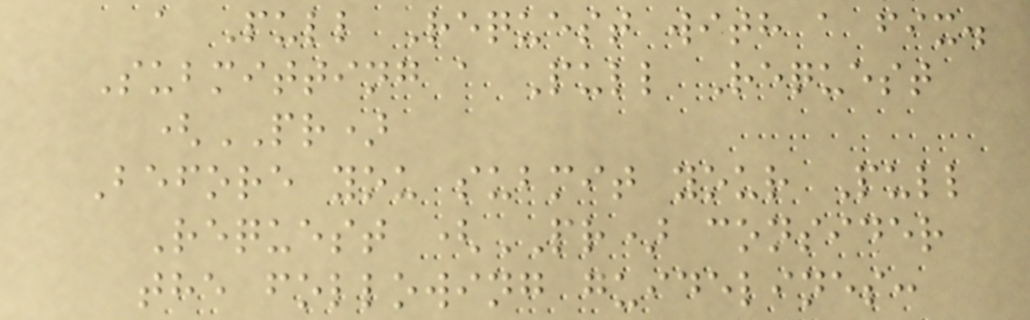a Pull Request with a fix.
Submitting a Pull Request
(PR)
Before you submit your Pull
Request (PR) consider
the following guidelines:
